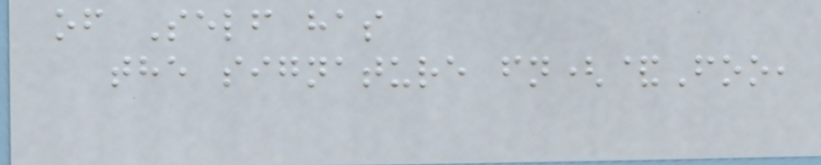of Self has
the signature fn(&Foo,
